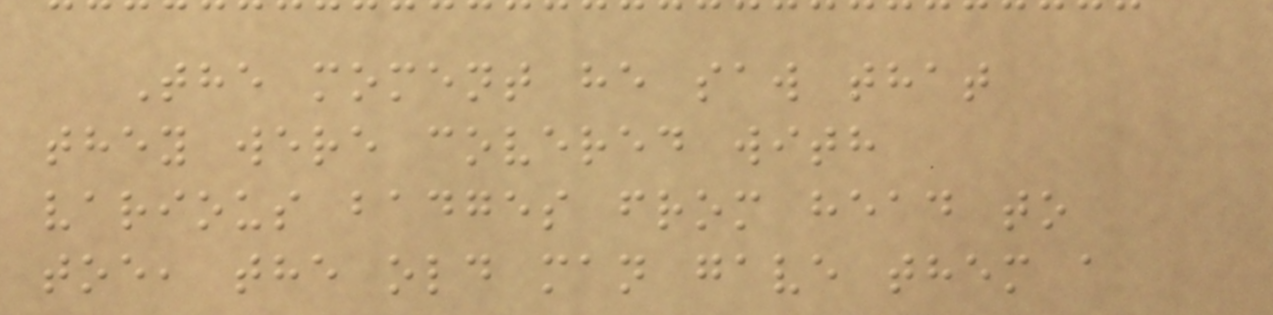The moment he saw that
they were covered with
various badges from head to
toe, the old man gave them a
